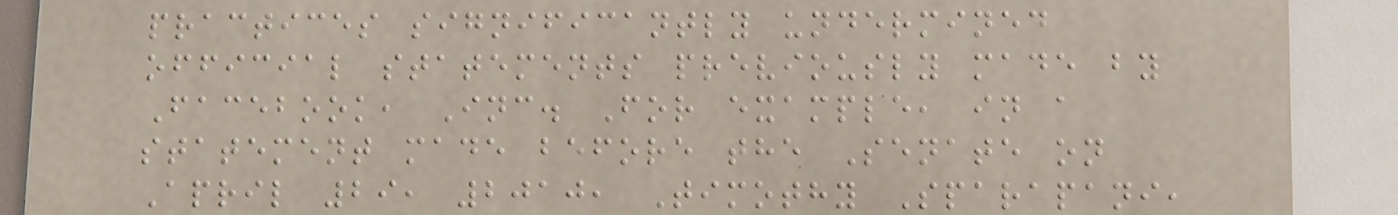practices significantly undermined
official statements previously made by
Facebook, Inc. For example, in a
statement made before the Senate on
April 29, 2010, Timothy Sparapani,
